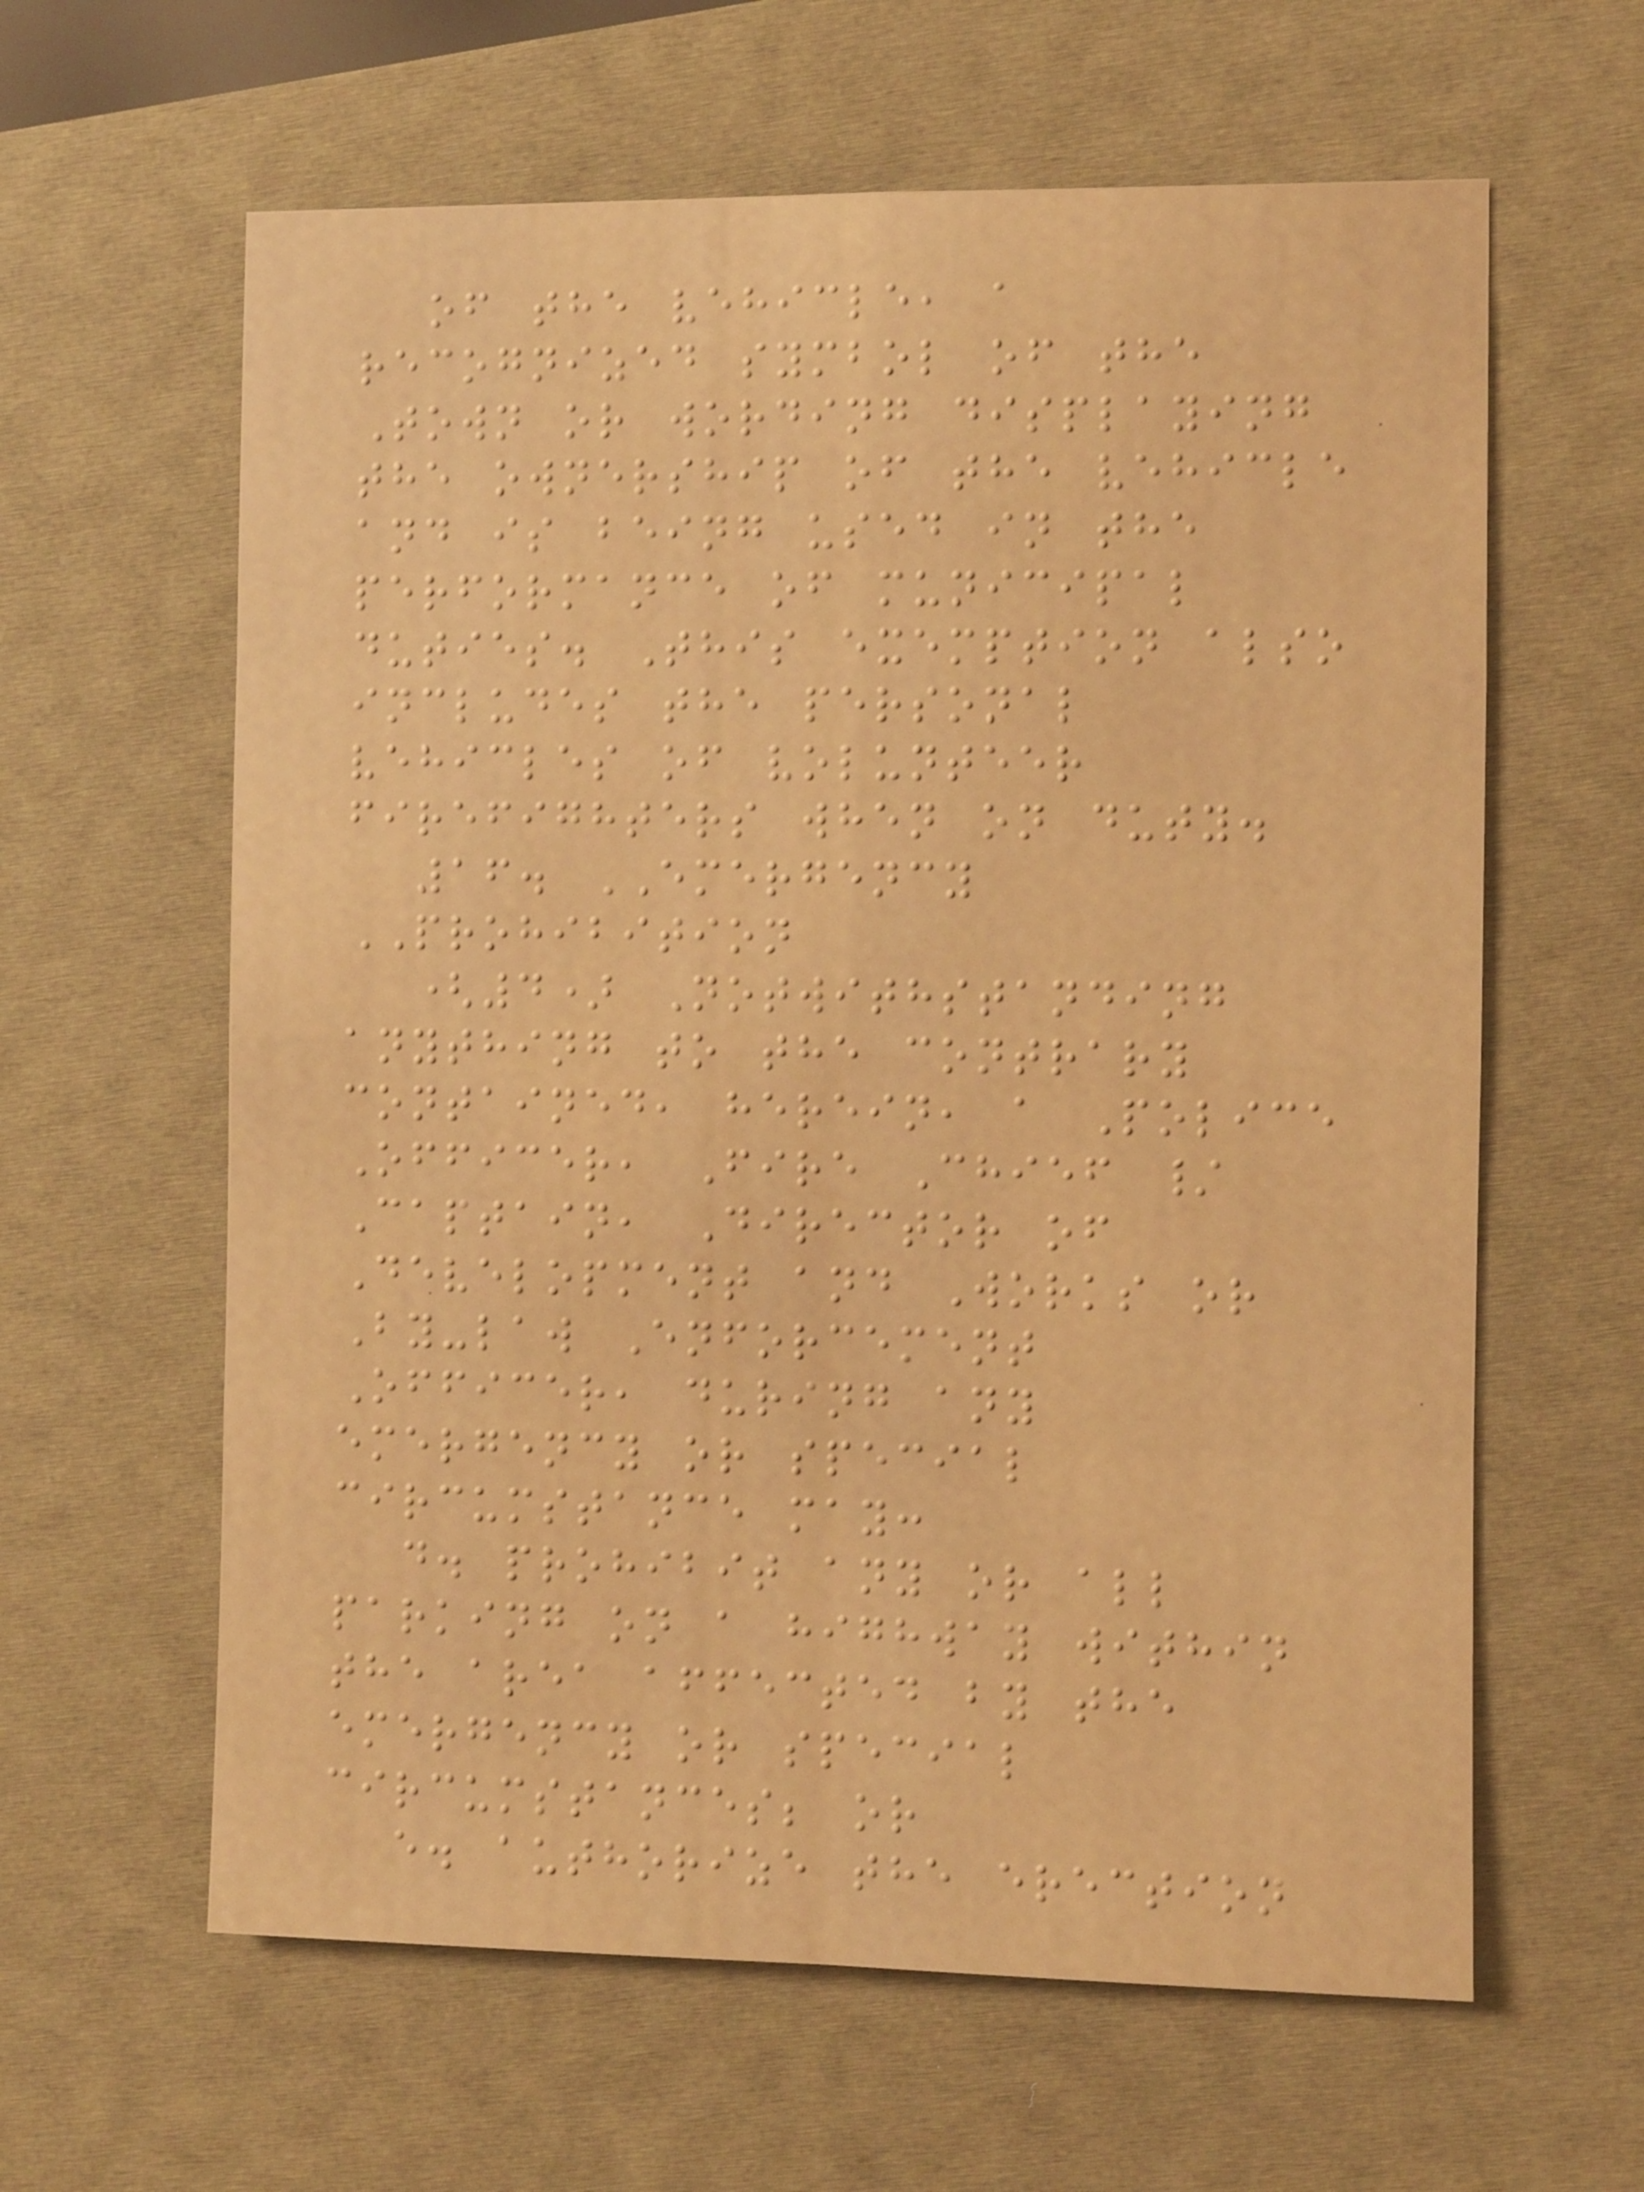of the vehicle, a
recognized symbol of the
Town or wording displaying
the ownership of the vehicle
and is being used in the
performance of municipal
duties. This exemption also
includes the personal
vehicles of volunteer
firefighters when on duty.
16. EMERGENCY
PROHIBITION
(4) Notwithstanding
anything to the contrary
contained, herein, a Police
Officer, Fire Chief /
Captain, Director of
Development and Works or
By-law Enforcement
Officer, during any
emergency or special
circumstance may:
d. prohibit any or all
parking on a highway within
the area affected by the
emergency or special
circumstances; or
e. authorize the erection
